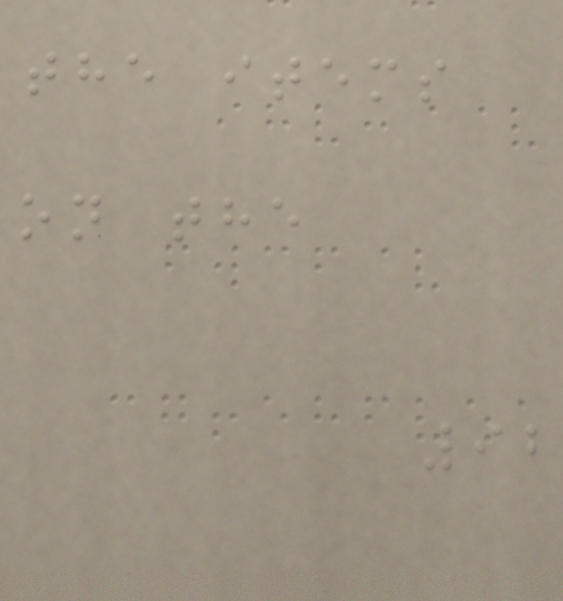the items
on the
92
